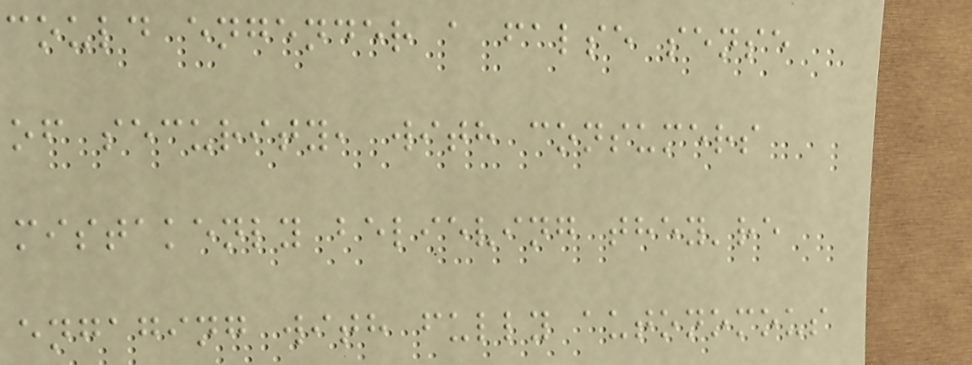could engender a false sense
of security, with consumers
mistakenly believing they're
engaging with fully autonomous
